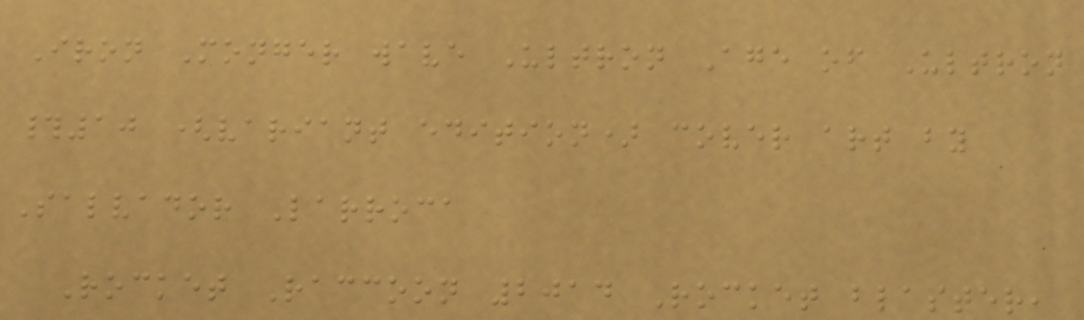Iron Monger wave Ultron Age of Ultron
#10 (variant edition) cover art by
Salvador Larroca
Rocket Raccoon 2014 Rocket blaster,
